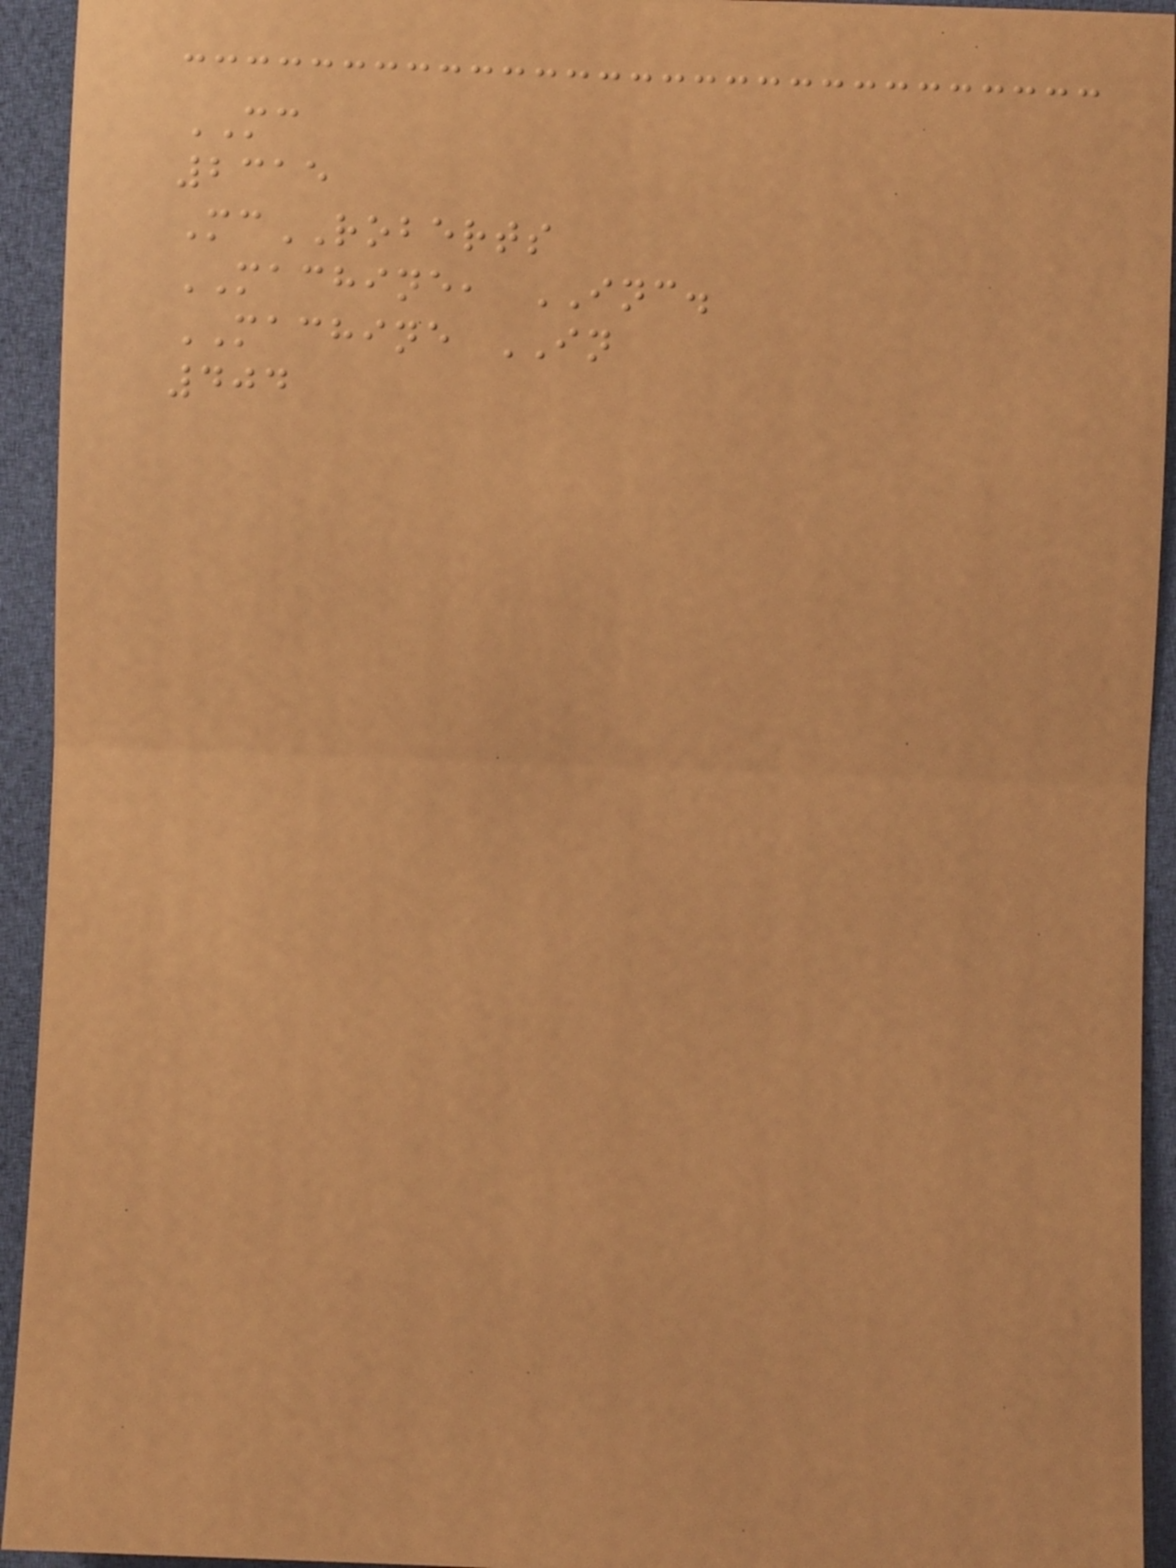MC
2315
McROBERTS
MACHINE, INC.
MACHINE IN
404
